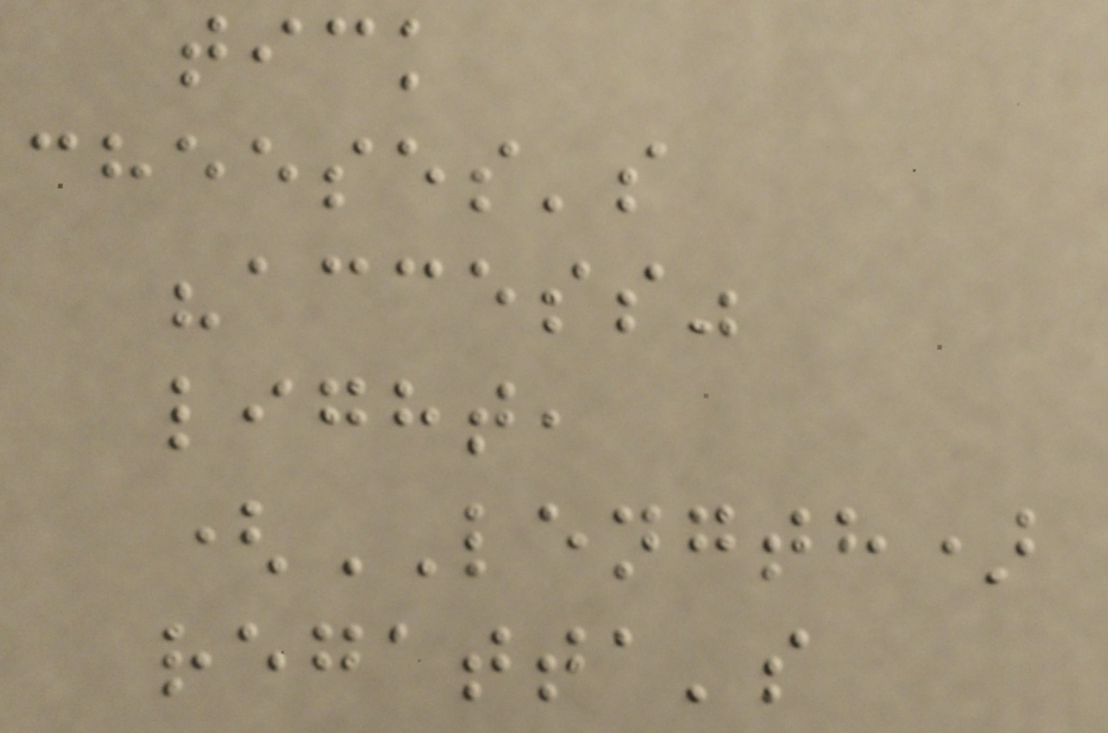tick
cheeses's
"access"
light,
(LENGTH)
regatta's
